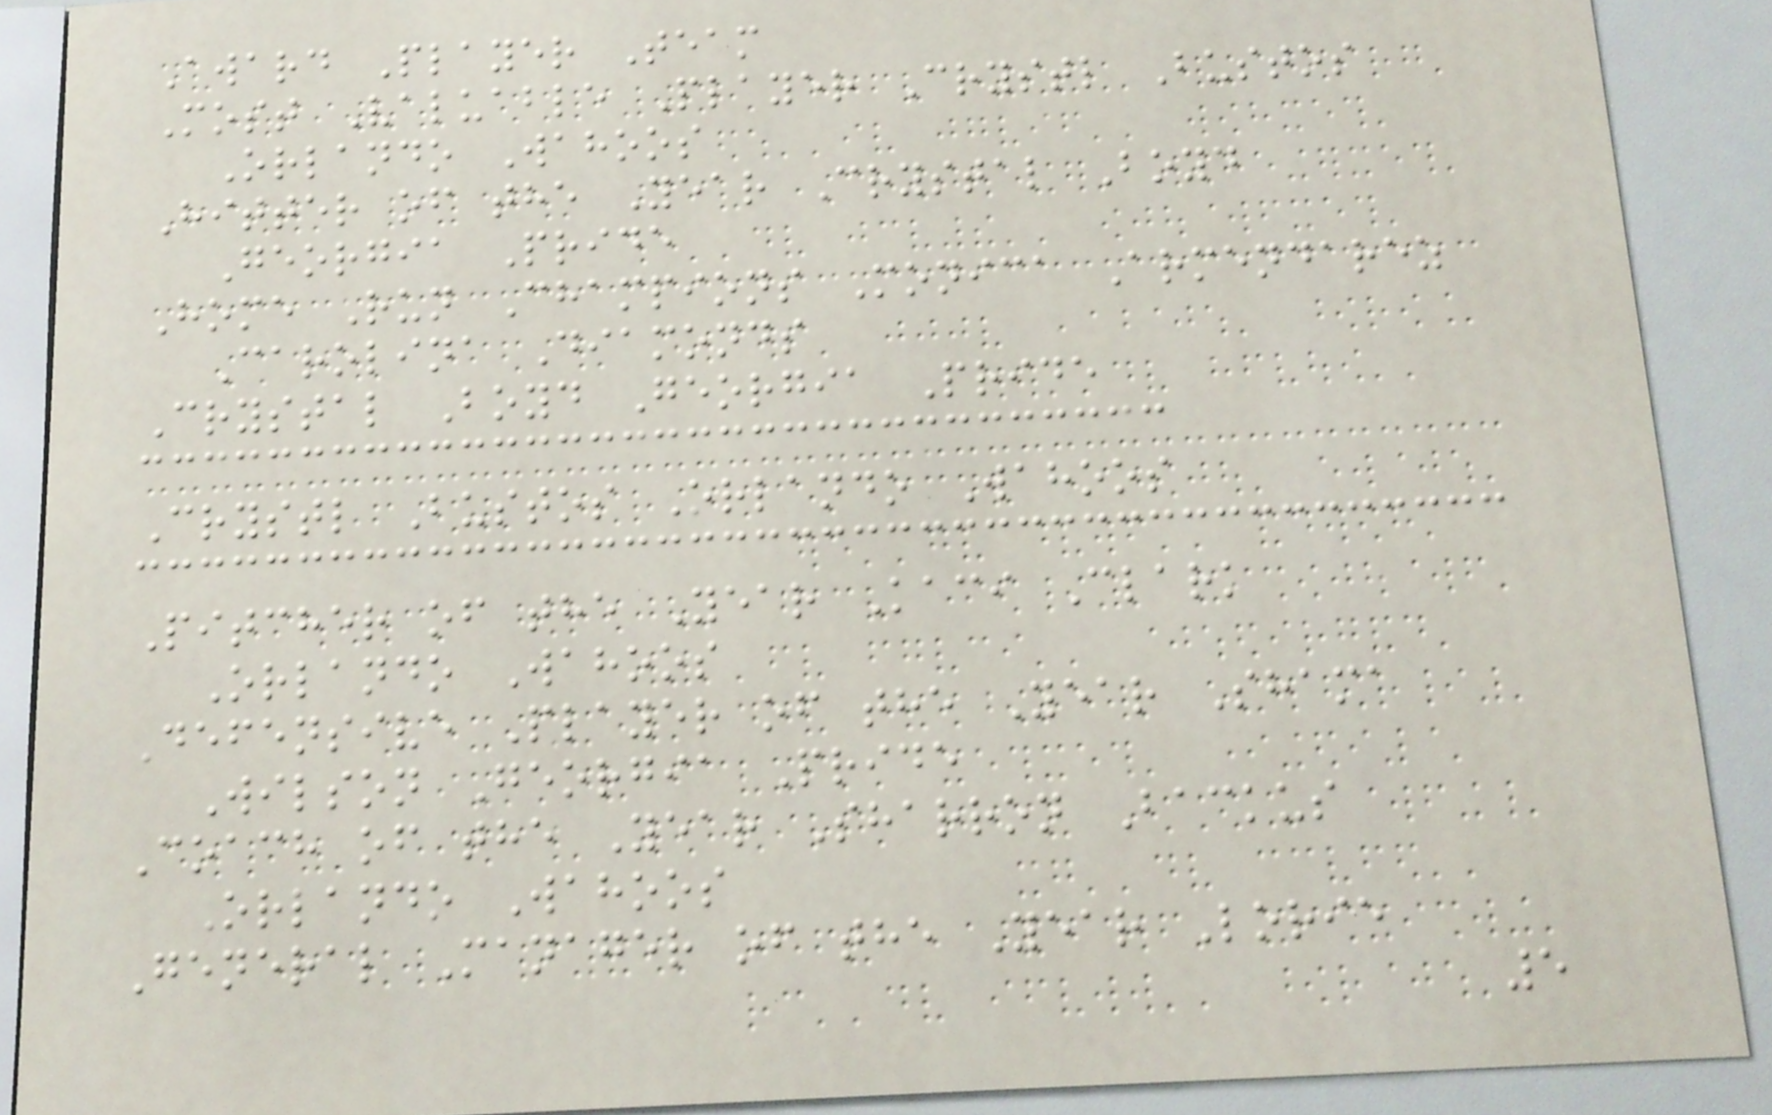Award Player Team
Most Valuable Player Crystl Bustos
Orlando Wahoos
Hitter of the Year Crystal Boyd
Georgia Pride
Home Run Champions Monica Armendarez
Carolina Diamonds
Crystal Boyd Georgia Pride
Crystl Bustos Orlando Wahoos
Pitcher of the Year Kaci Clark
Orlando Wahoos
Defensive Player of the Year Shama
Wilson Georgia Pride
Coach of the Year Sharron Backus
Orlando Wahoos
General Manager of the Year Lorie
5
